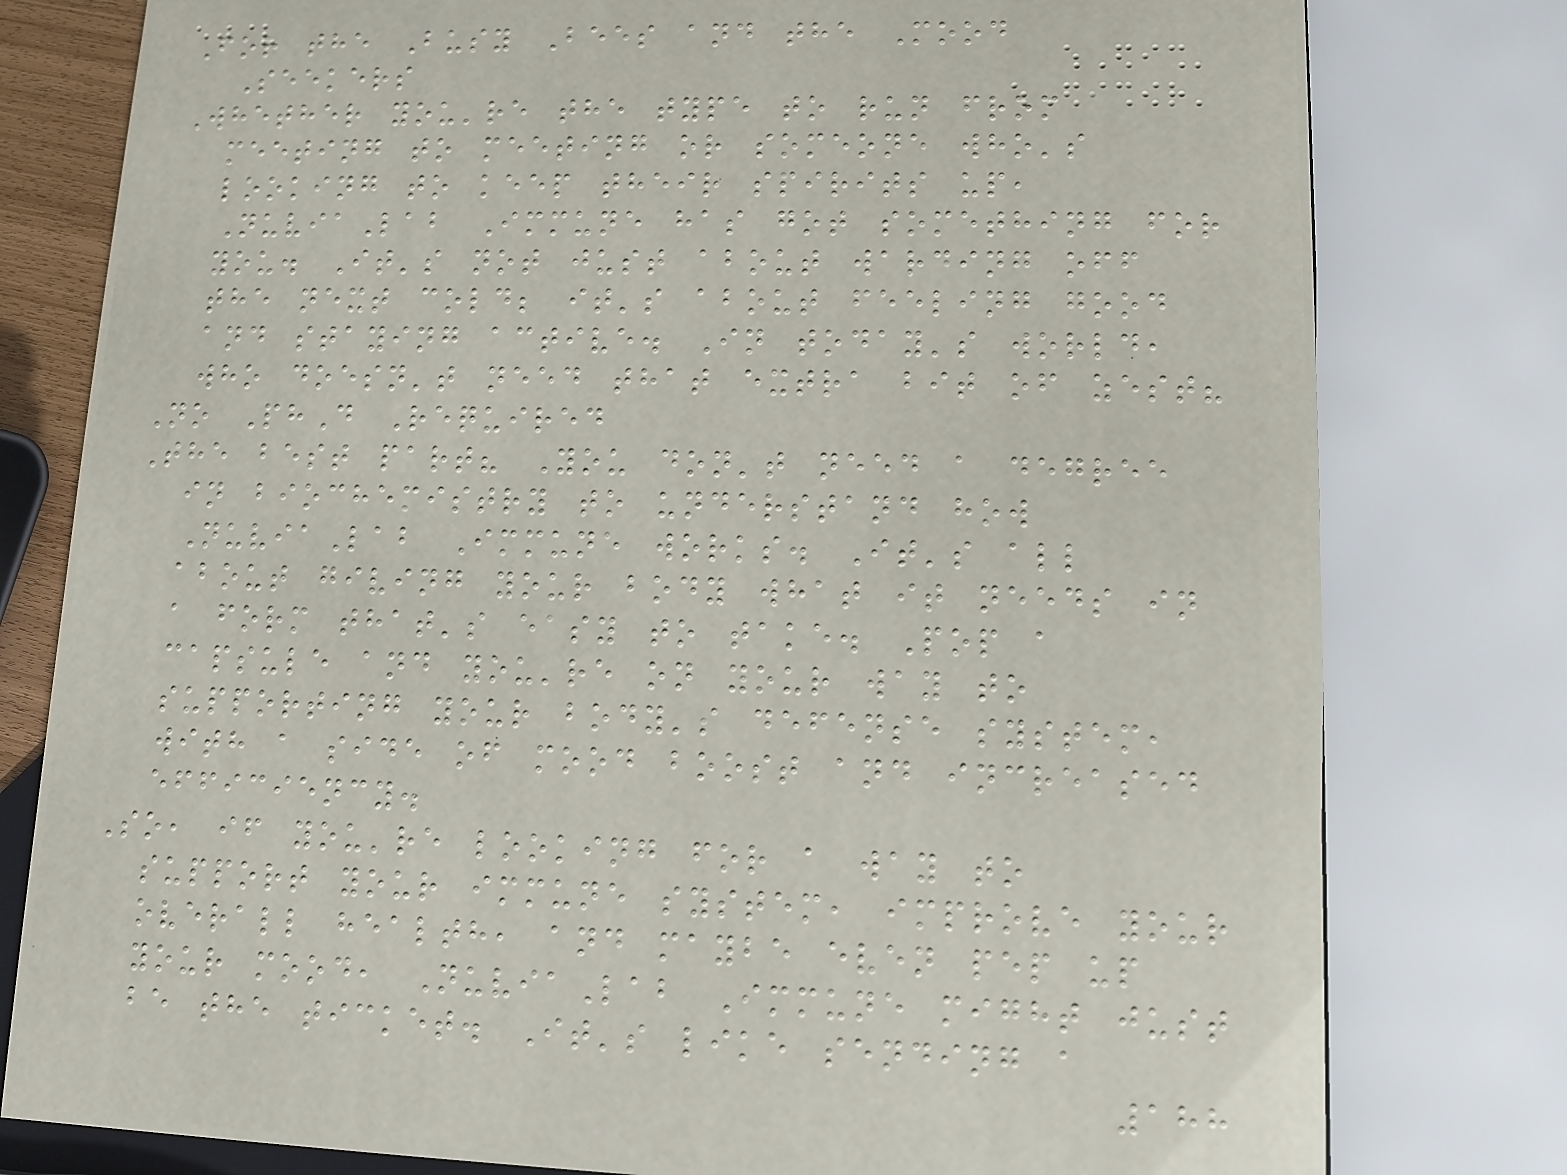For the Busy Bees and the Mood
Seekers
Whether you're the type to run from
meeting to meeting or someone who's
looking to keep their spirits up,
NuviaLab Immune has got something for
you. It's not just about warding off
the next cold; it's about feeling good
and staying active. In today's world,
who doesn't need that extra bit of zest?
No PhD Required
The best part? You don't need a degree
in biochemistry to understand how
NuviaLab Immune works. It's all
about giving your body what it needs in
a form that's easy to take. Pop a
capsule and you're on your way to
supporting your body's defense system,
with a side of mood boost and increased
efficiency.
So, if you're looking for a way to
support your immune system, improve your
overall health, and maybe even pep up
your mood, NuviaLab Immune might just
be the ticket. It's like sending a
188
